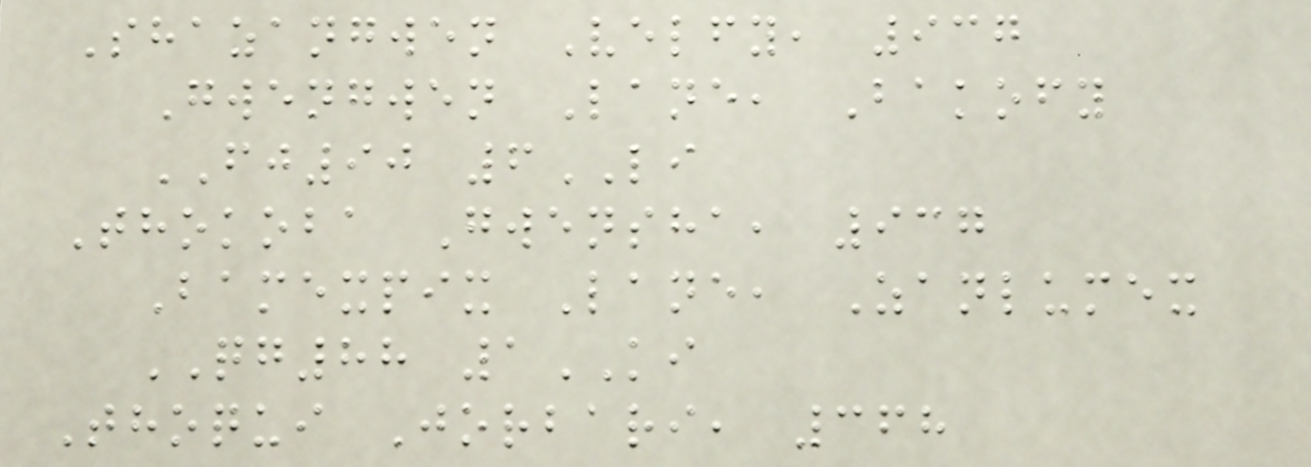Shazangwen Velfy, 937
Gwengwen Lane, Bakofy
FJ90 6LI
Thokoba Gwensha, 937
Bamexpix Lane, Zanlumex
QG88 1KI
Thoqui Jorbari, 368
